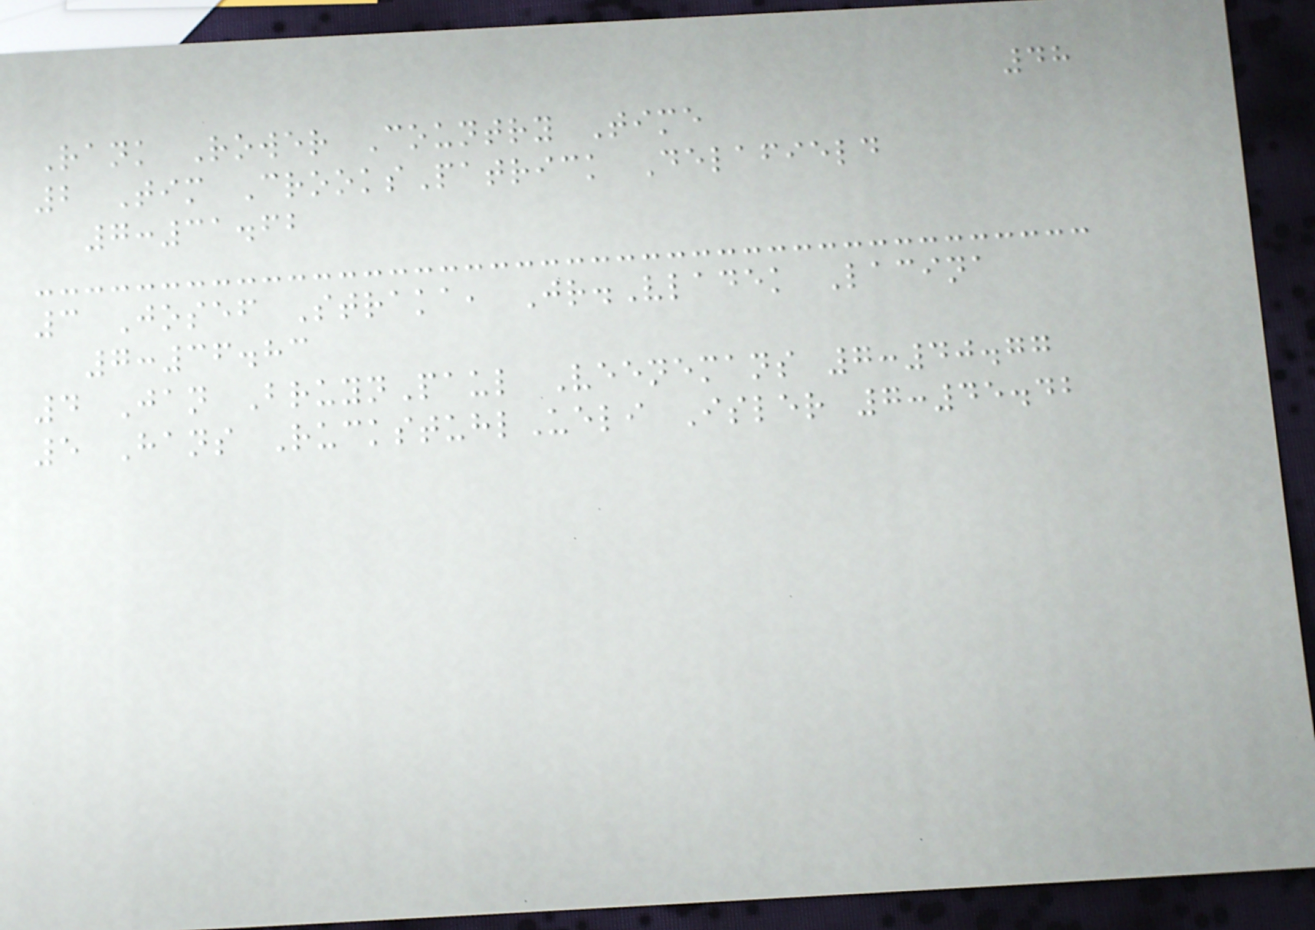48
Rank Rower Country Time
2 Tim CrooksPatrick Delafield
7:31.62
3 Josef Straka, Jr.Vladek Lacina
7:36.83
4 Jan BruynPaul Veenemans 7:40.77
5 Hans RuckstuhlUeli Isler 7:45.42
